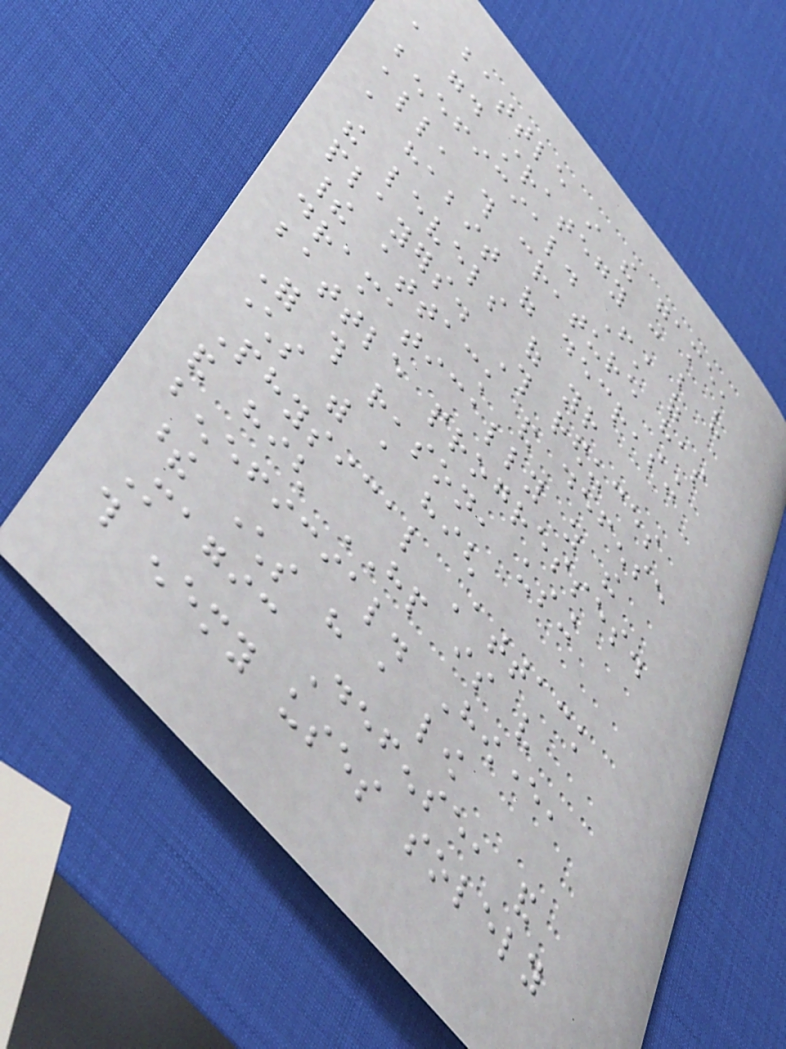battle in the game,
a good strategy can be very
beneficial. First of
all, this creature has
a habit of decreasing
the levels of your
players. This reduces
their attack and defense
dramatically as the
battle progresses.
For this reason, using
characters with a high
Physical Attack
and high HP is very
beneficial. However,
these characters have a low
Magic Defense, and
this enemy uses solely
